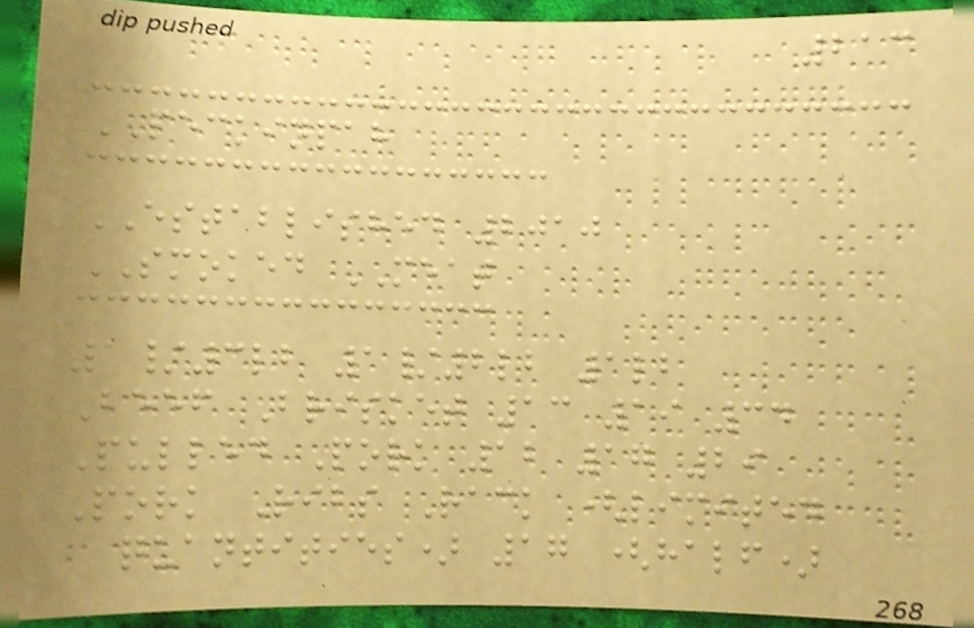213
PECKINPAH
ESTABLISHED 2010
SMOKED MEAT
1/3lb 1/2lb 1lb
Beef Brisket 13 19 34
Pulled Pork 12 17 29
Pork Ribs Rack (limited
quantities) 17 (half)
